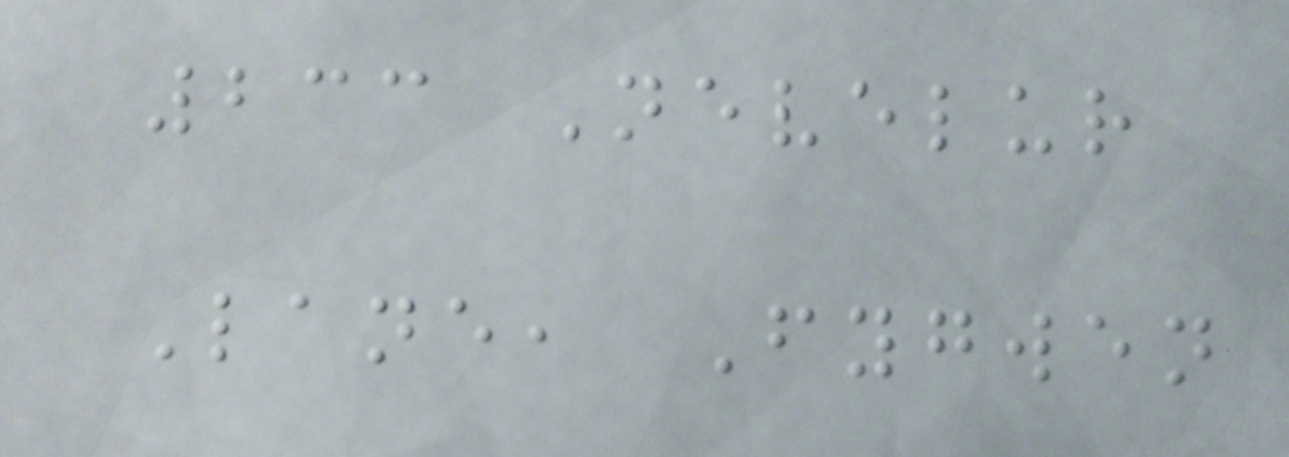233 Nevelur
Lane, Fygwen
